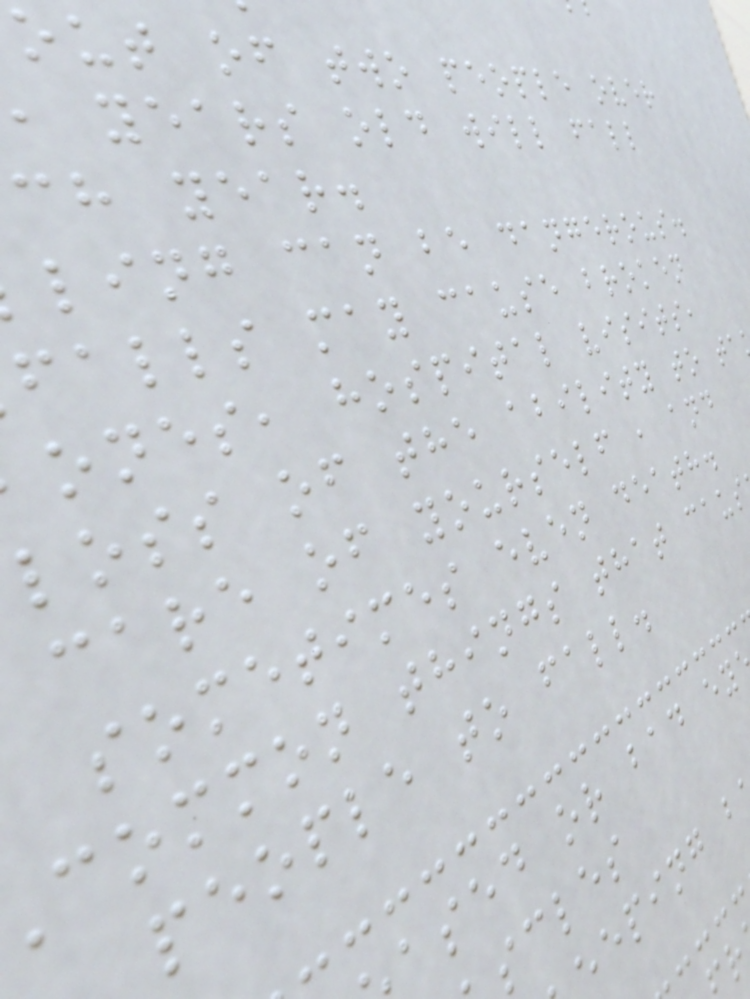out of two people over
years old will fall
ch year.
ling can be dangerous.
falls may cause broken
ones, hospital visits,
loss of the ability to ta
care of yourself , and
sometimes even death.
common things that caus
people to fall.
ased or bad ey
scles
eping b
